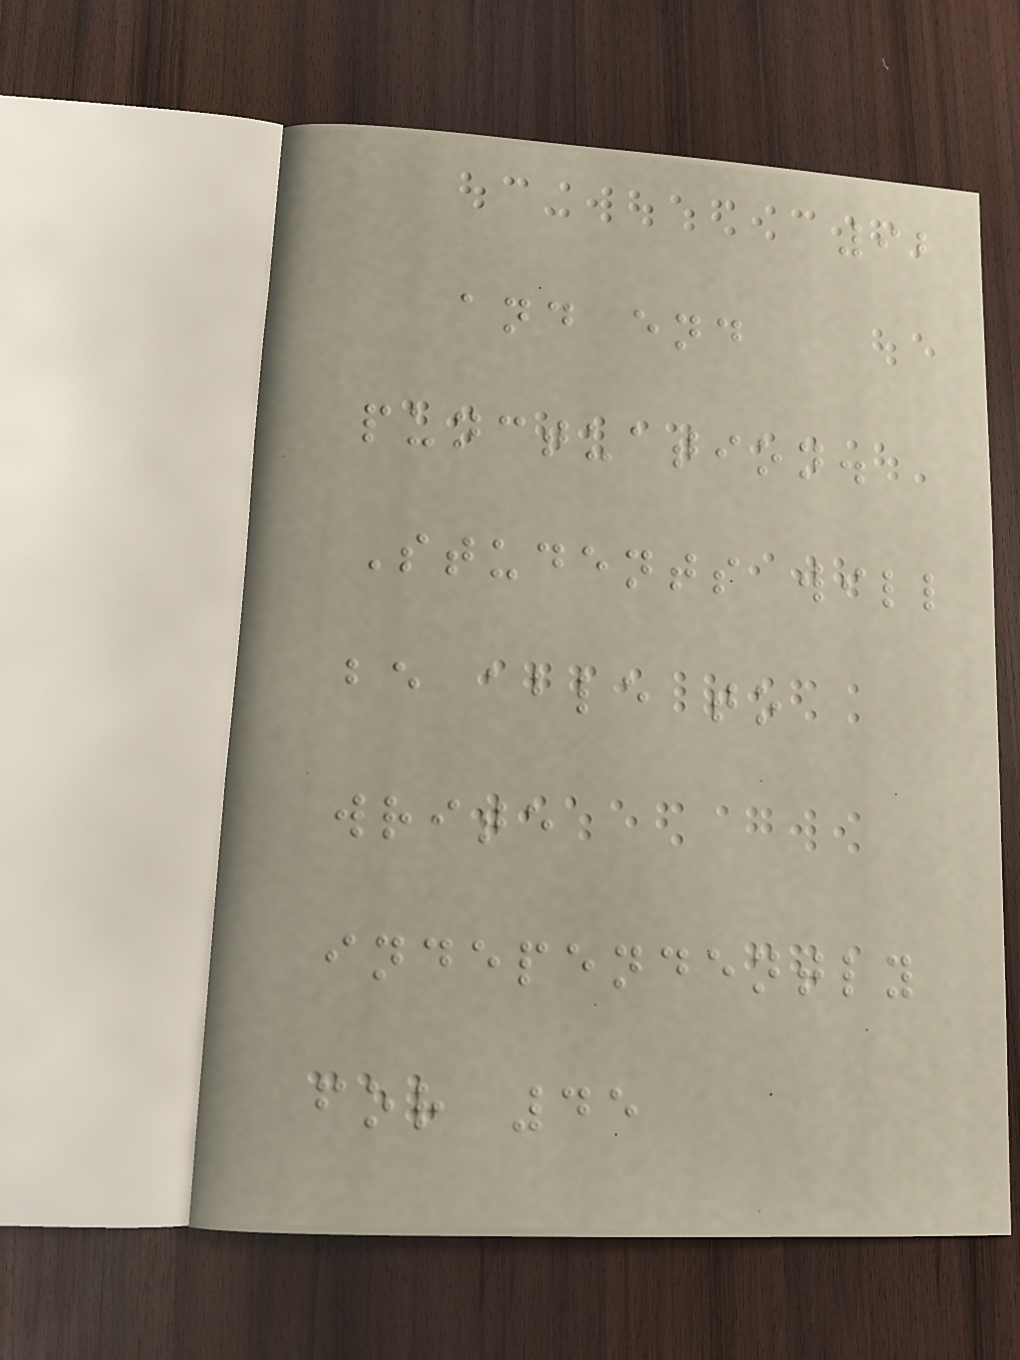92
and end
punctuation.
Students will
be able to
write
independently
for 45
